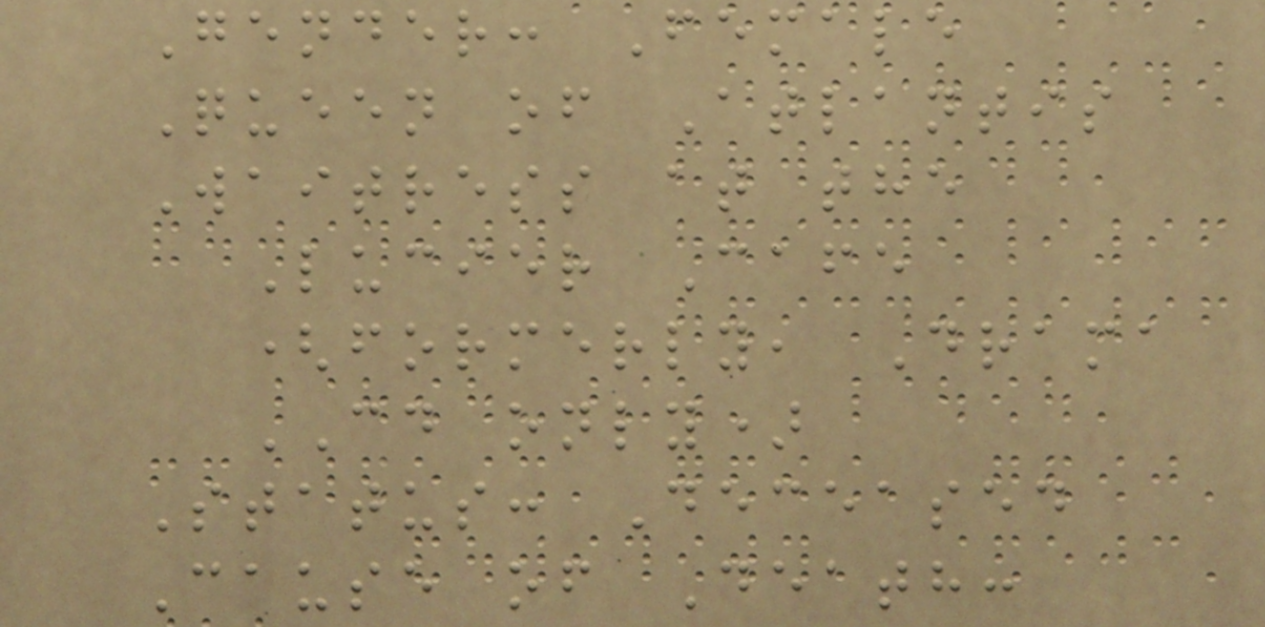Gender: Female
Queen of Atlantis
Waitress at the
Lucier Cafe
(formerly, Drama
CD only)
Status: Deceased
Cause of Death:
